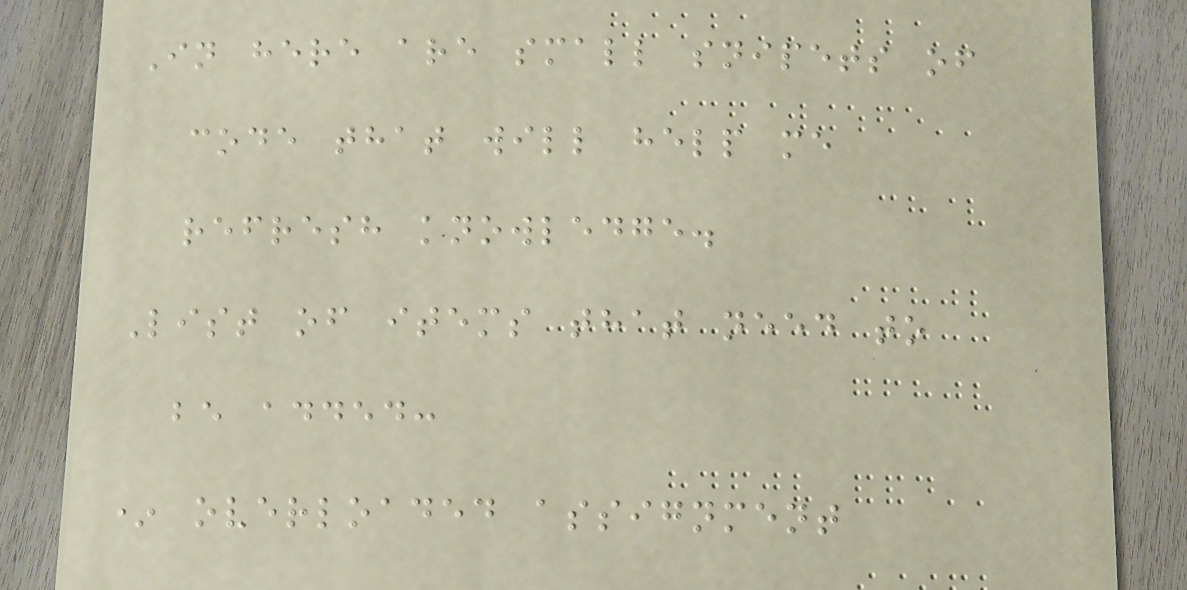In here are small snipets of
code that will help me
refresh knowledge.
List of items that need to
be added:
* overloaded assignment
